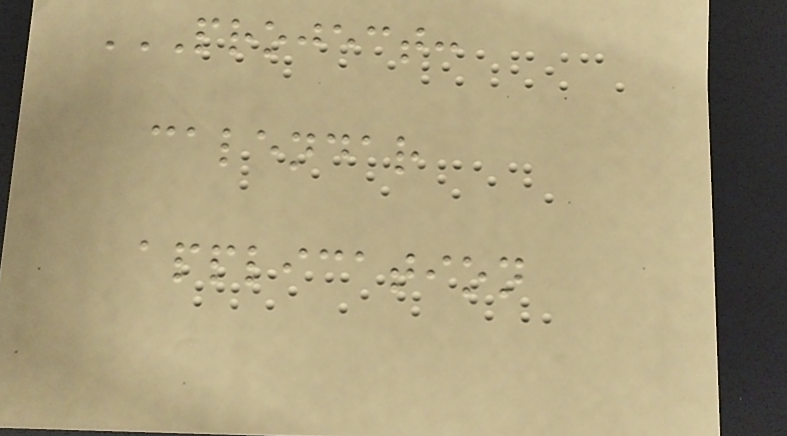PROJECT:
CALENDAR
APPLICATION
